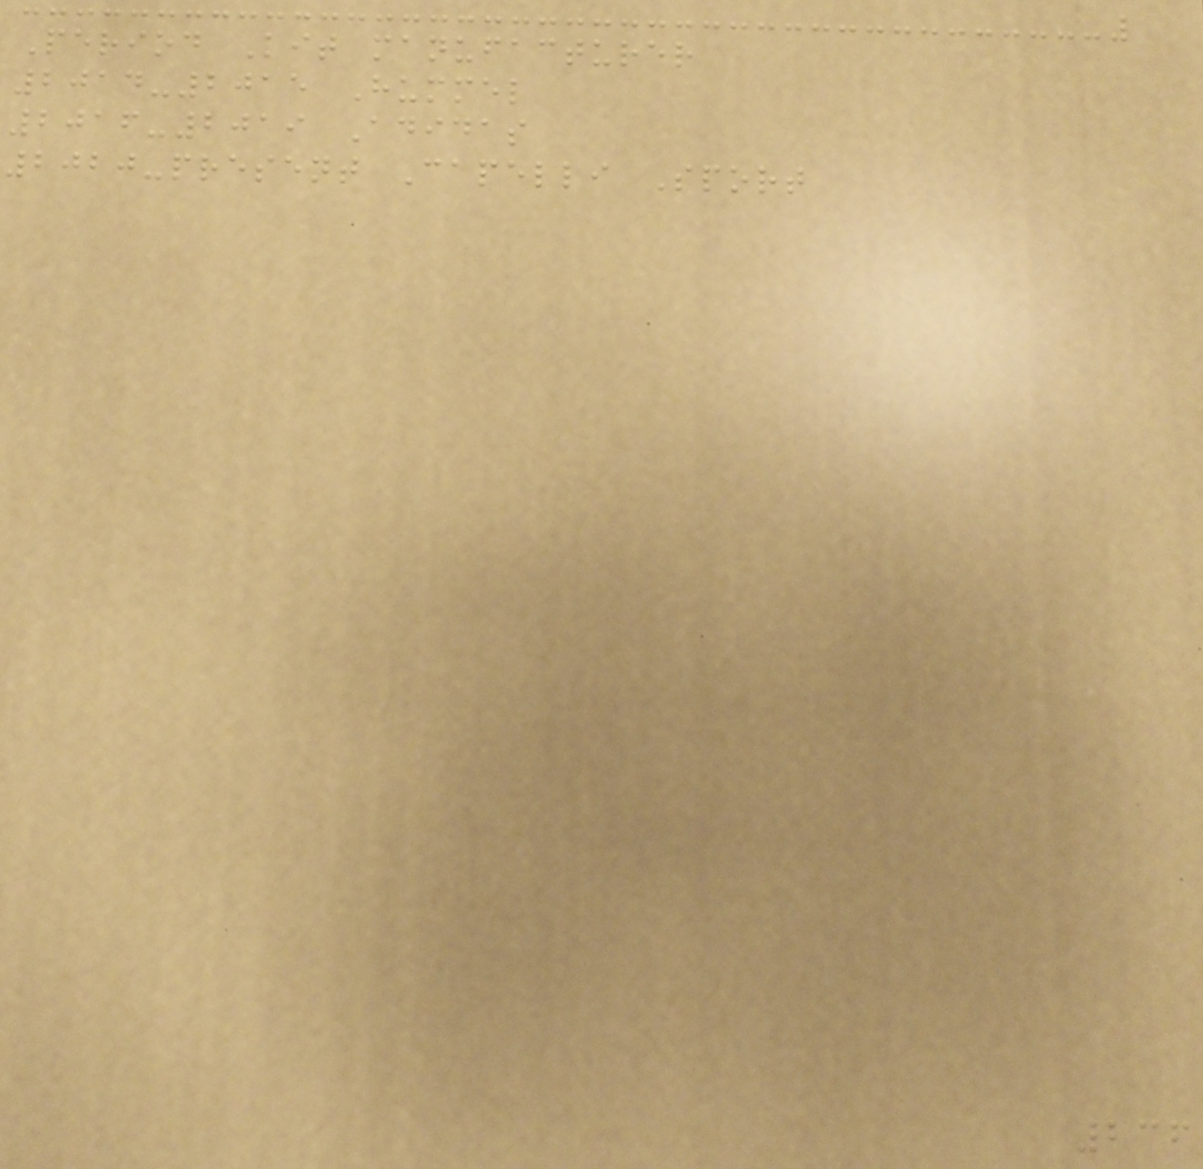Period Kit manufacturer
2014-2015 Hummel
2016-2019 Adidas
2020-present Capelli Sport
236
